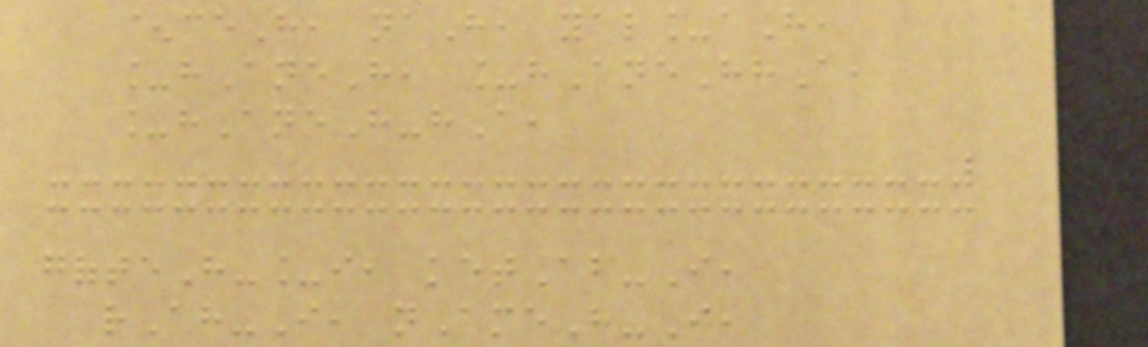^ceH, naH, yal_aH,
_hAneH, _hAneHhA,
_hAneH-hA,
gofteH-_i, ketAb-I,
rAh-I, nAmeH-I,
